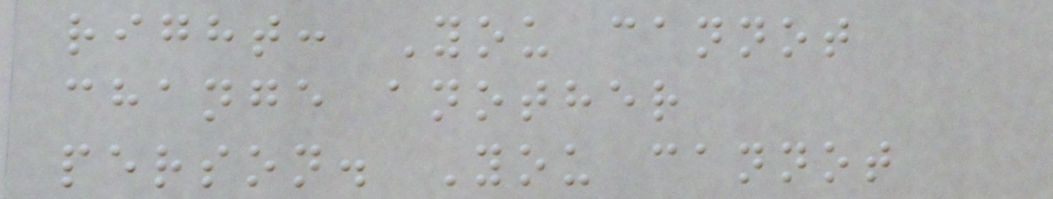right: You cannot
change another
person. You cannot
